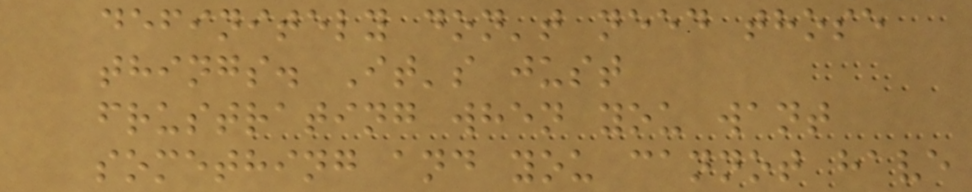definitely don't need those
things. It's just
frustrating when you want
something and you cannot have
